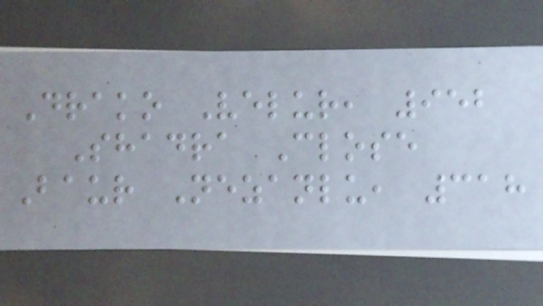Drako Velur, 952
Shadra Close
Baur Nezanlu, 318
